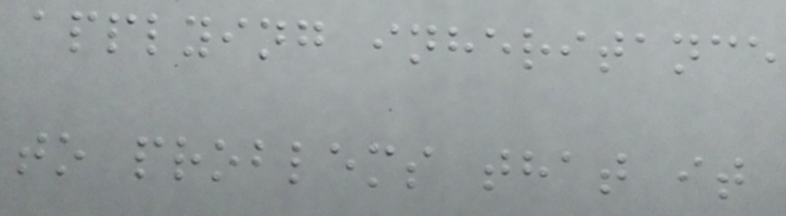applying inheritance
to problems that it
